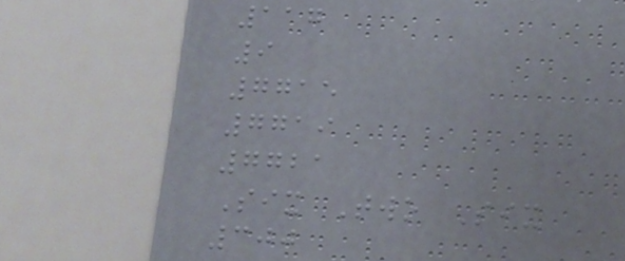117
9
7715
7719
7721
Six Two Six
300
